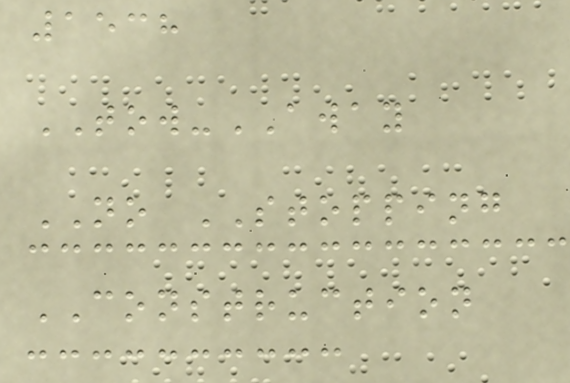1538
TOW-AWAY
NO STOPPING
CONSTRUCTION
